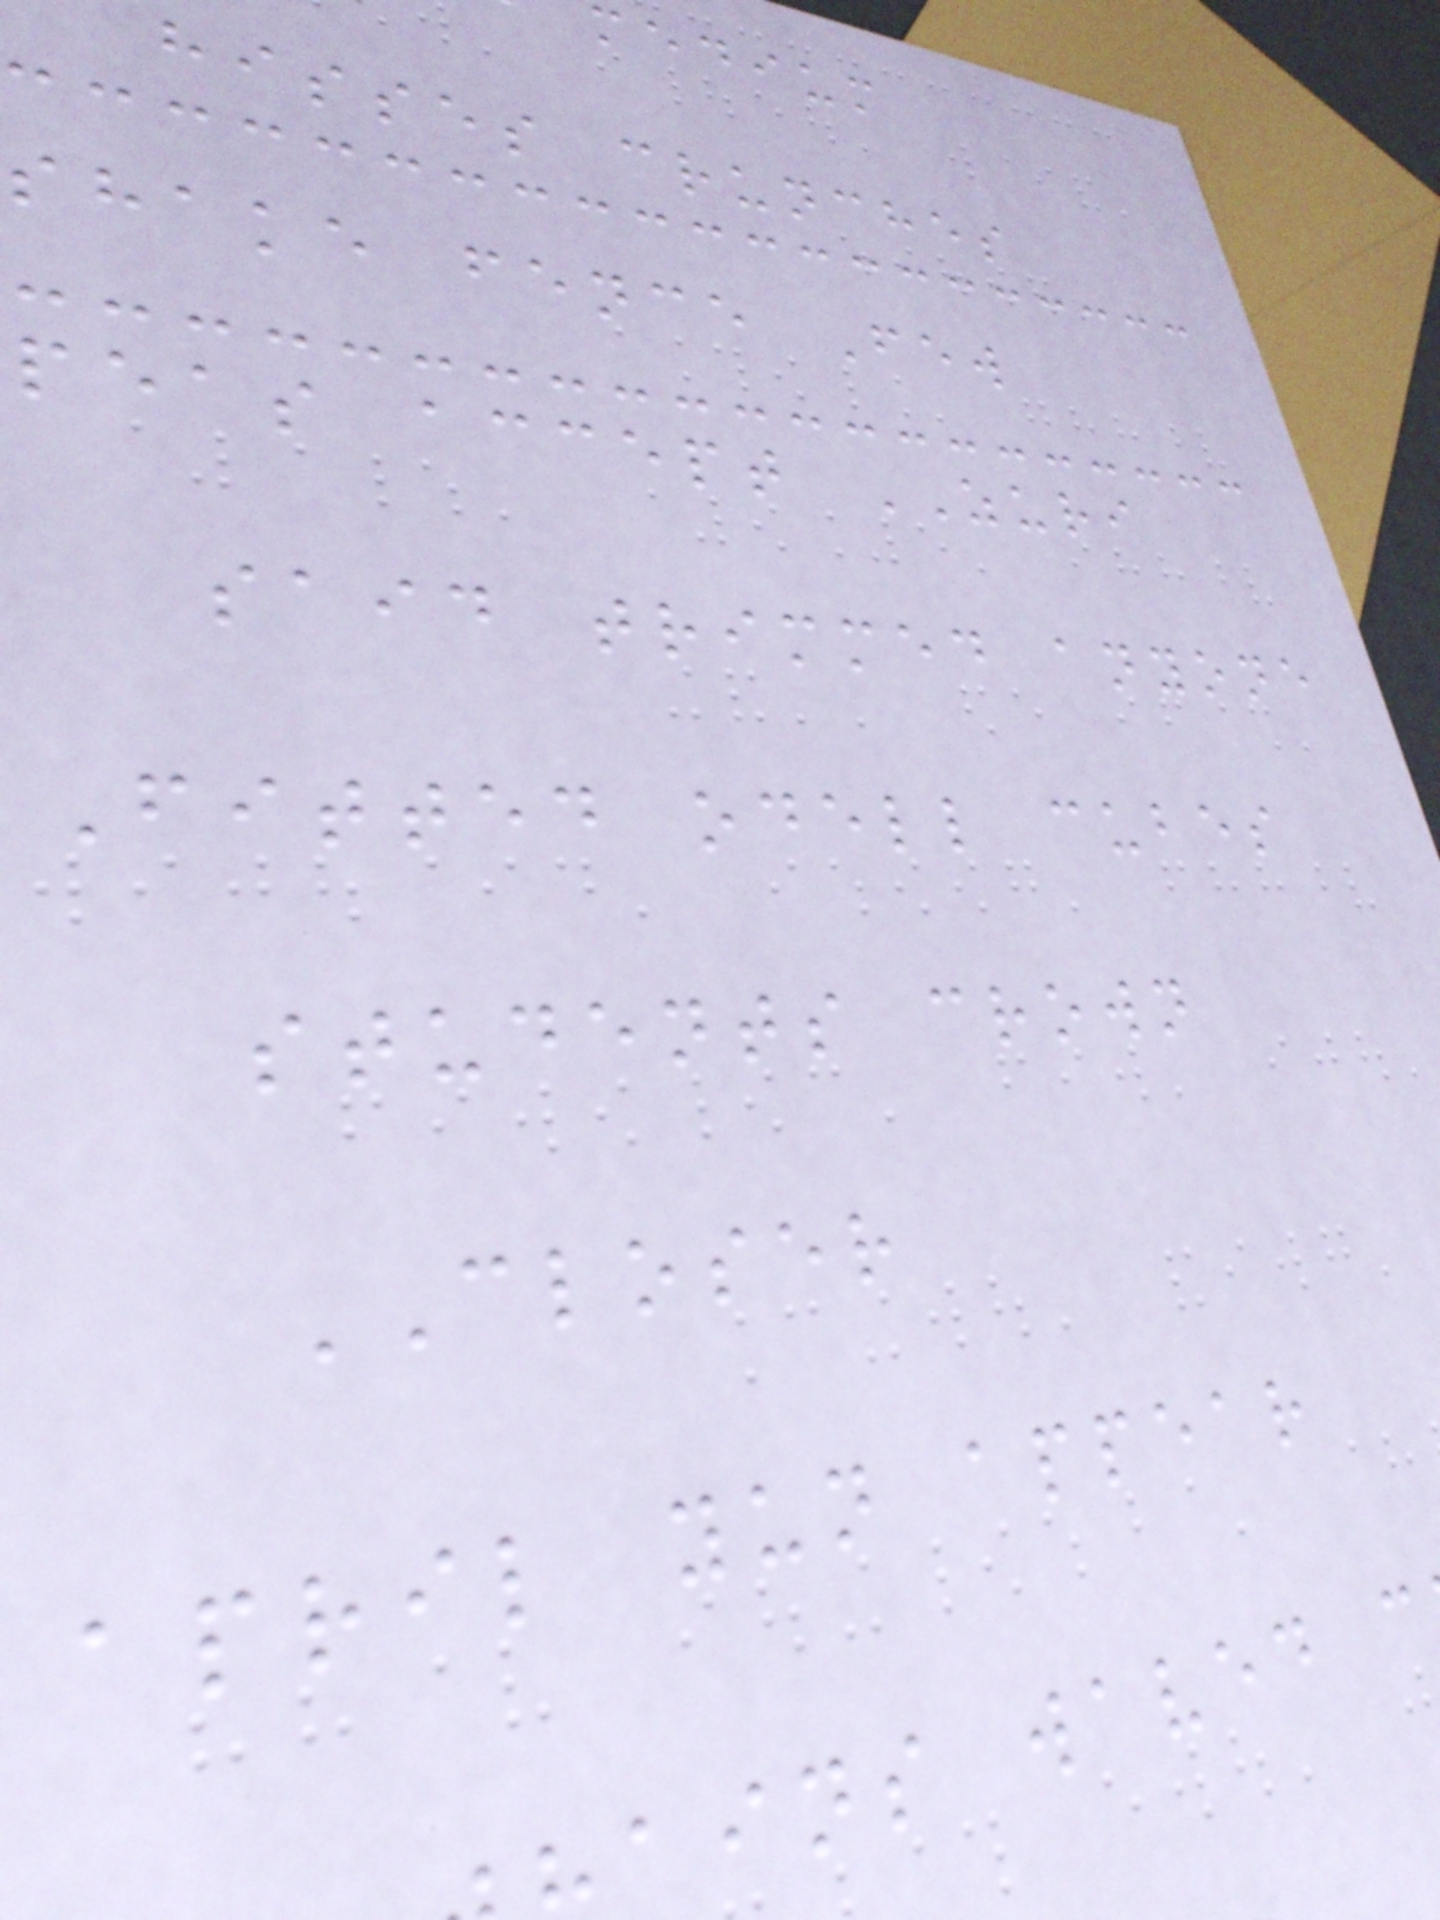medium
hisses crunches
shake fence Few
peas accept ZURI
said trimmed anyone
Fitted odell cubes
students crown
CLOSER
april yun appear
ains waved c
